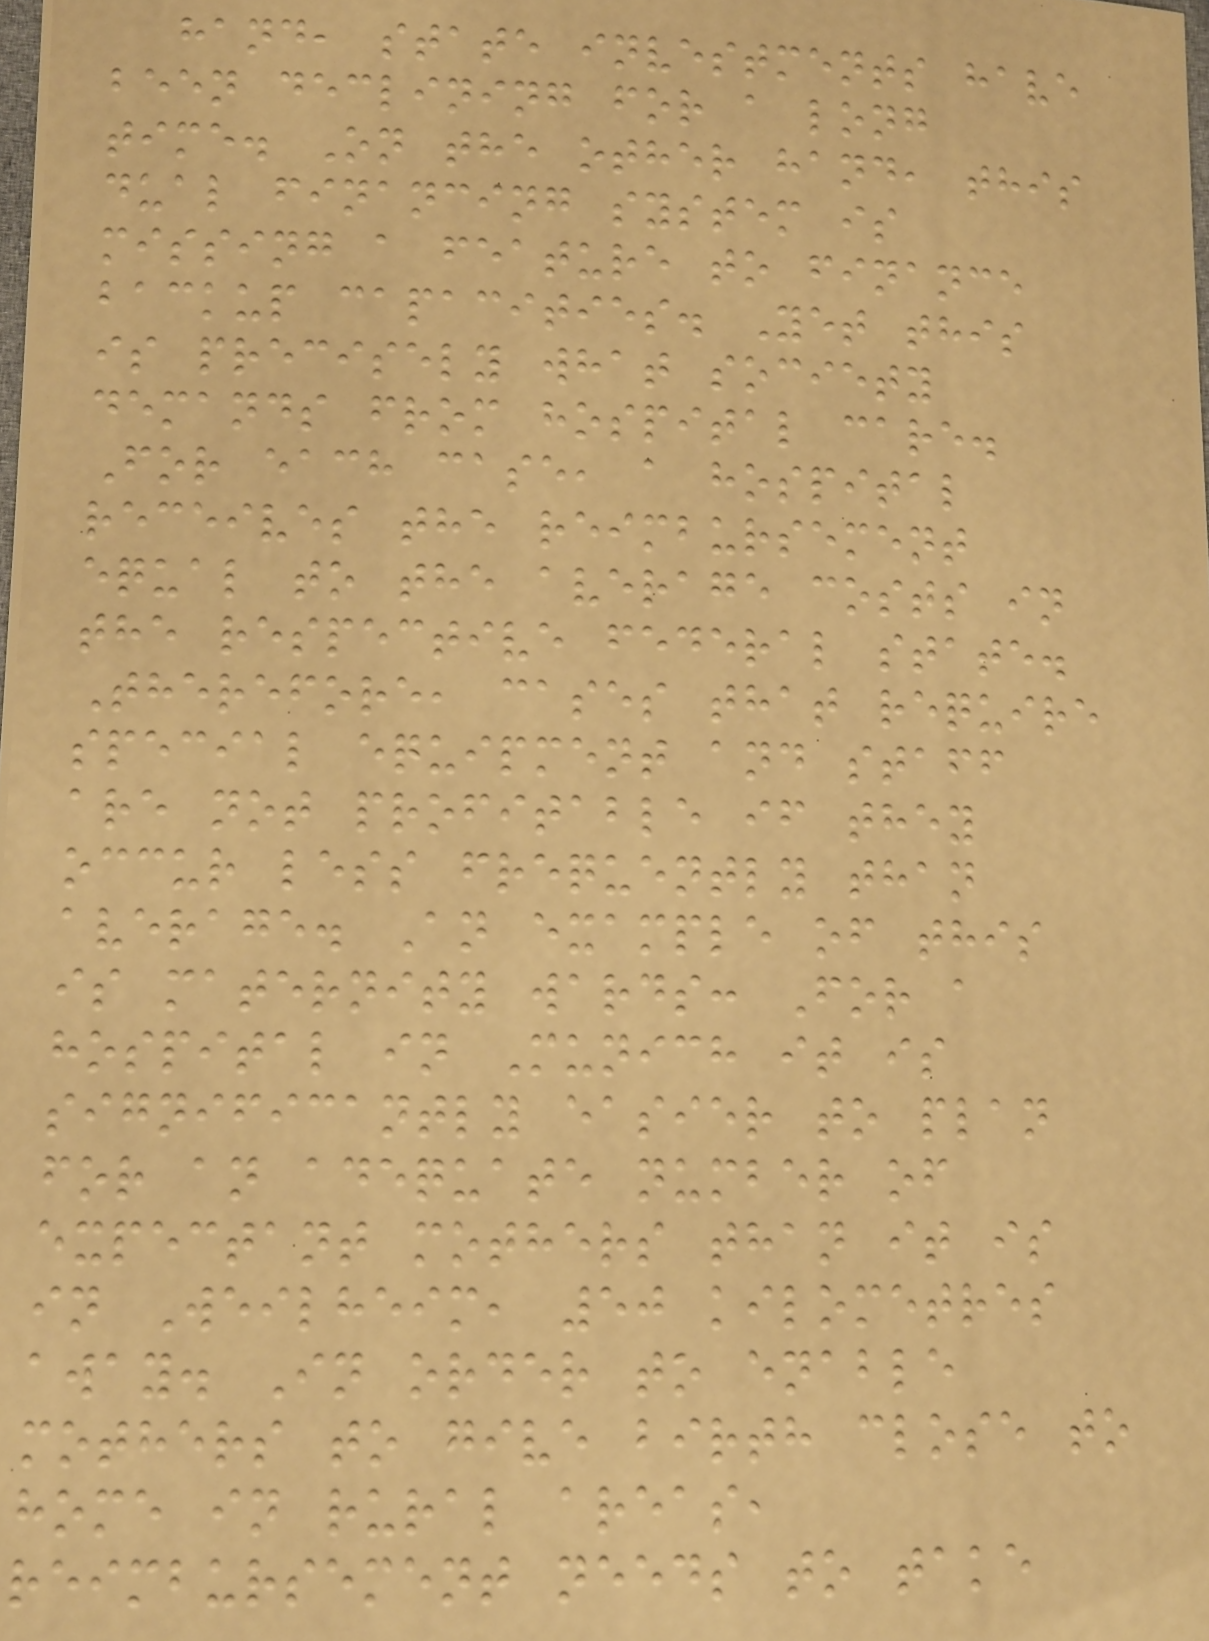hand, state investments have
been declining for a long
time. On the other hand, this
dual financing system is
missing a feature to finance
backup capacities. Yet this
is precisely what society
demands from hospital care.
For each case, a hospital
receives the reimbursement
equal to the average costs in
the respective federal state.
Therefore, cases that require
special equipment and staff
are not profitable if they
occur less frequently than
average. An example of this
is maternity wards: For a
hospital in Munich it is
significantly easier to plan
for an adequate number of
expectant mothers than it is
in Weilheim, 50 kilometres
away. In order to enable
mothers to give birth close to
home in rural areas,
reimbursement needs to take
